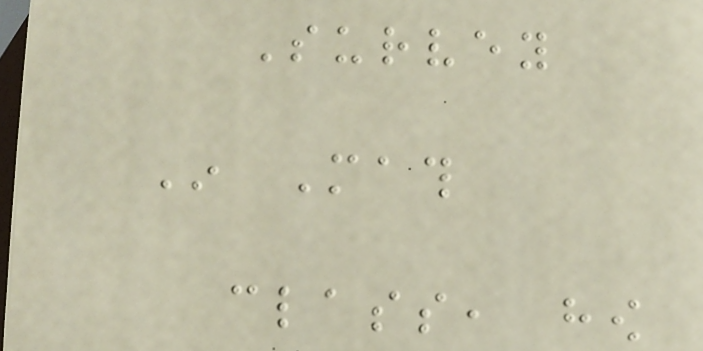Survey
In Math
class, how
